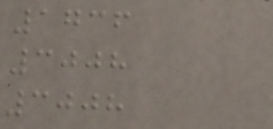1736
3008
3008
